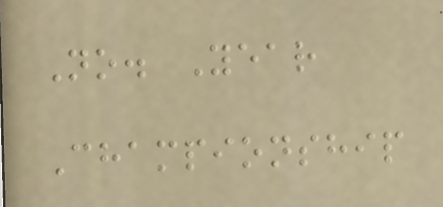No. Year
Championship
